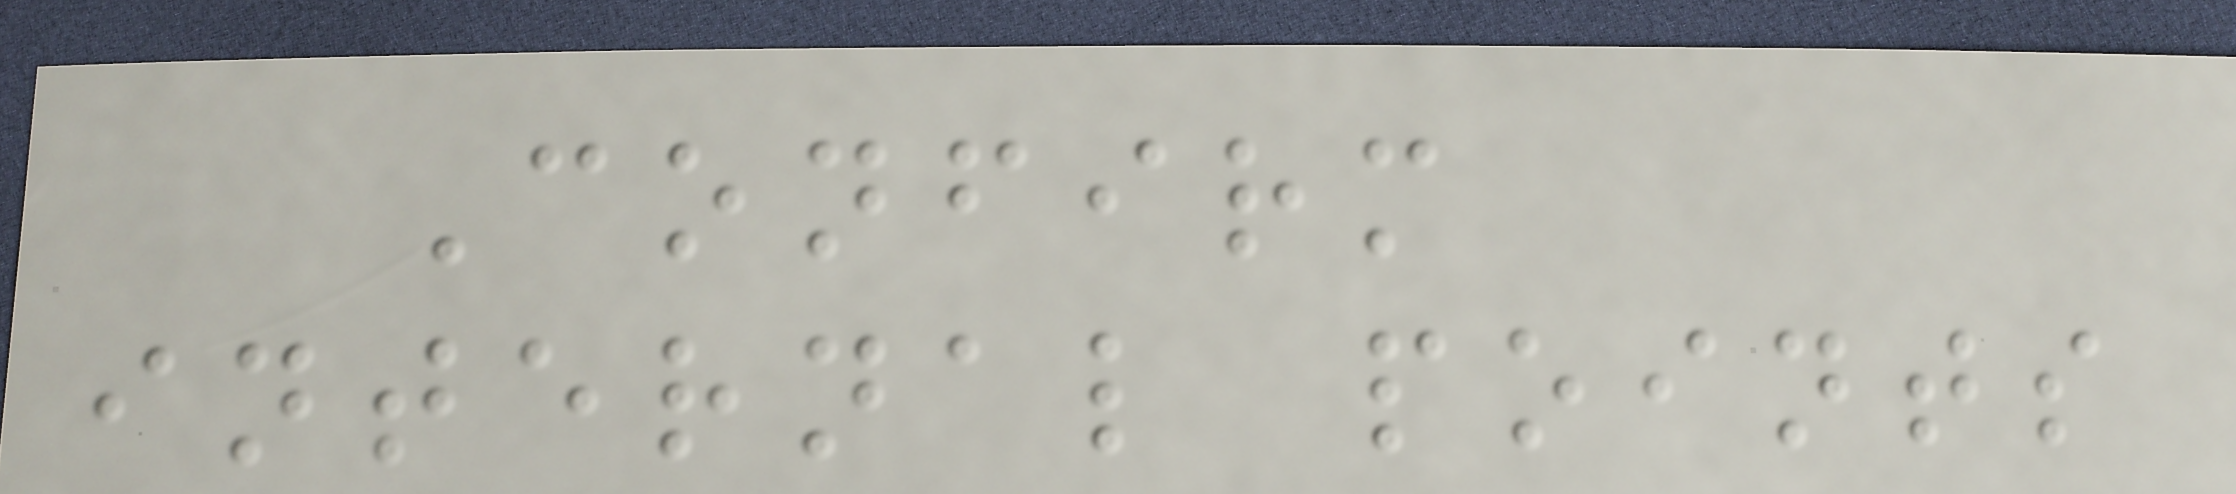Confirm
internal points
